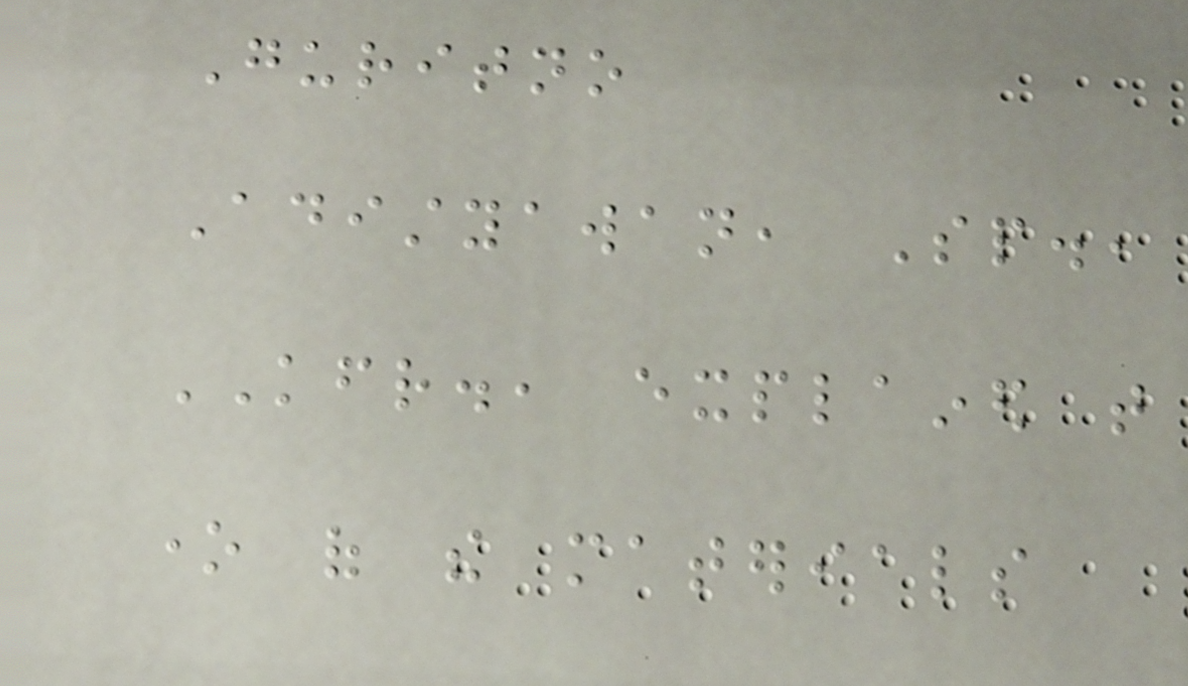Guritno
Adistyawan, Sp.,
KFR., explained that
one of the materials
